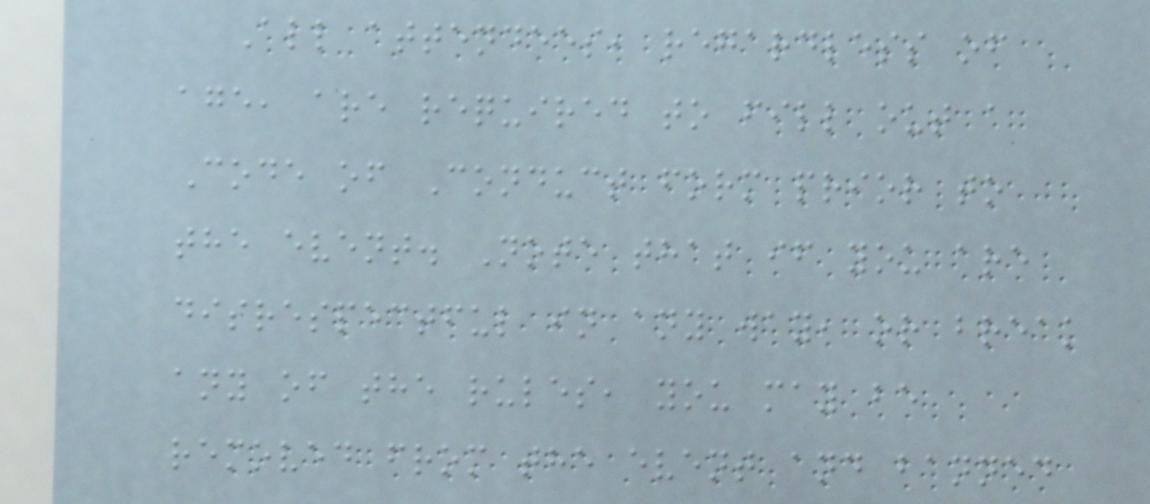All attendees, regardless of
age, are required to fill out a
Code of Conduct form prior to
the event. Note that if you are
disrespectful in any way, or break
any of the rules, you may be
removed from the event and banned
